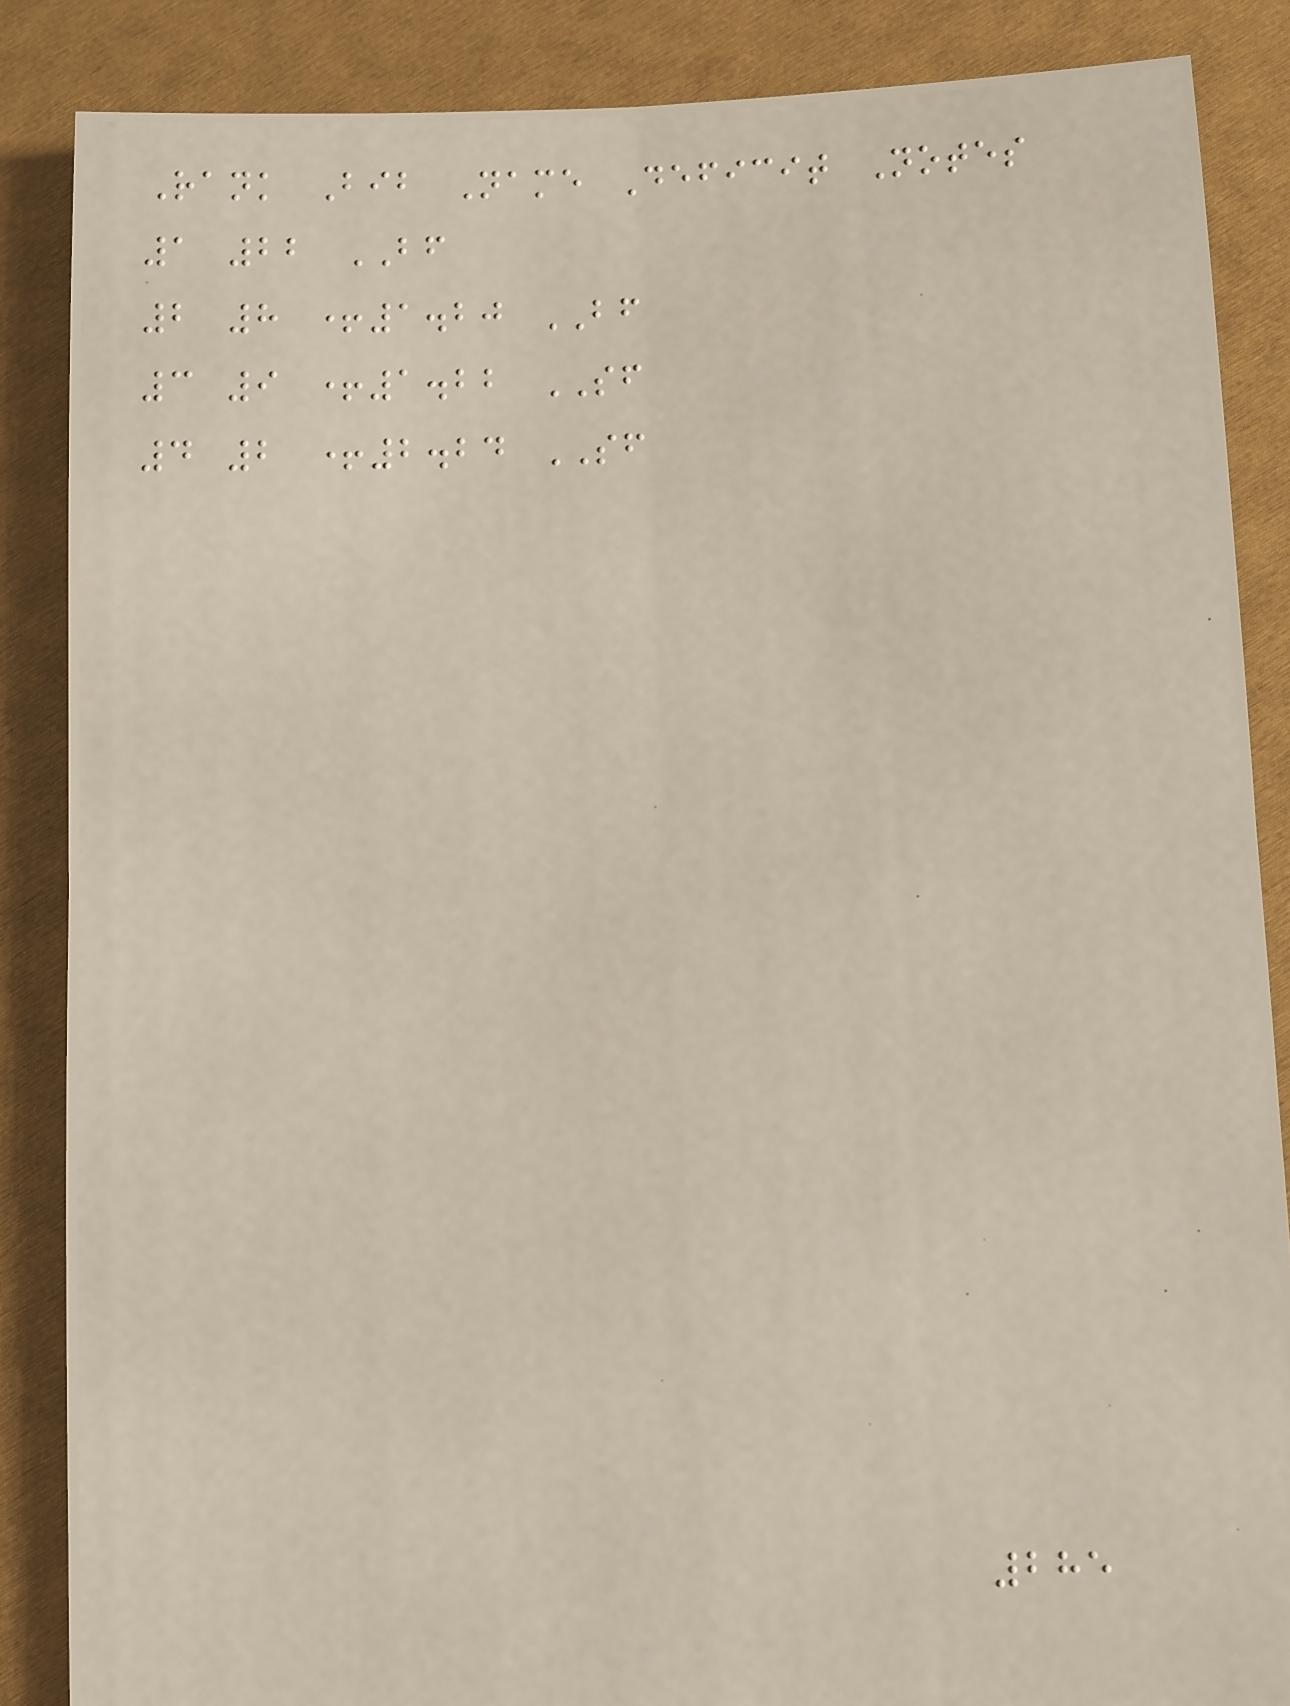Rank Bib Name Deficit Notes
1 22 BF
2 8 +1.20 BF
3 9 +1.22 SF
4 2 +2.24 SF
285
